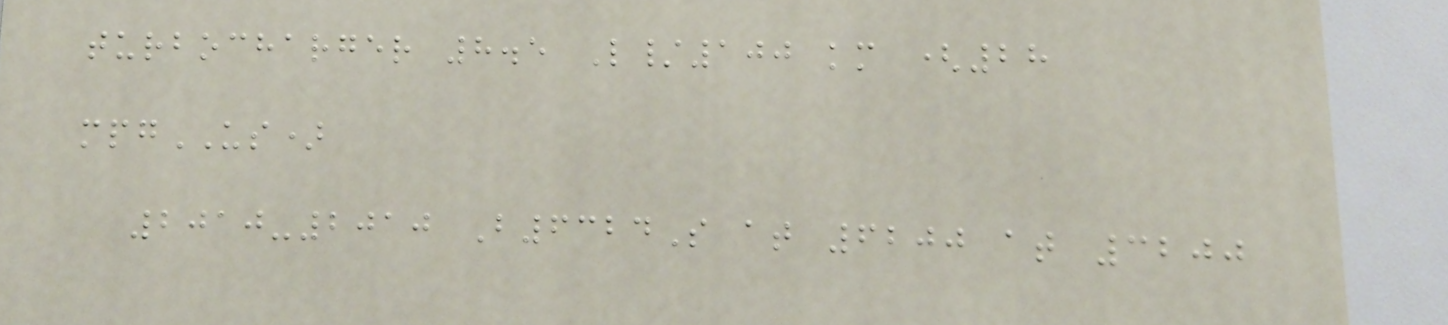turbocharger 8.5 L/100 km (28
mpgUS)
2010-2010 B6324S at 6200 at 3200
